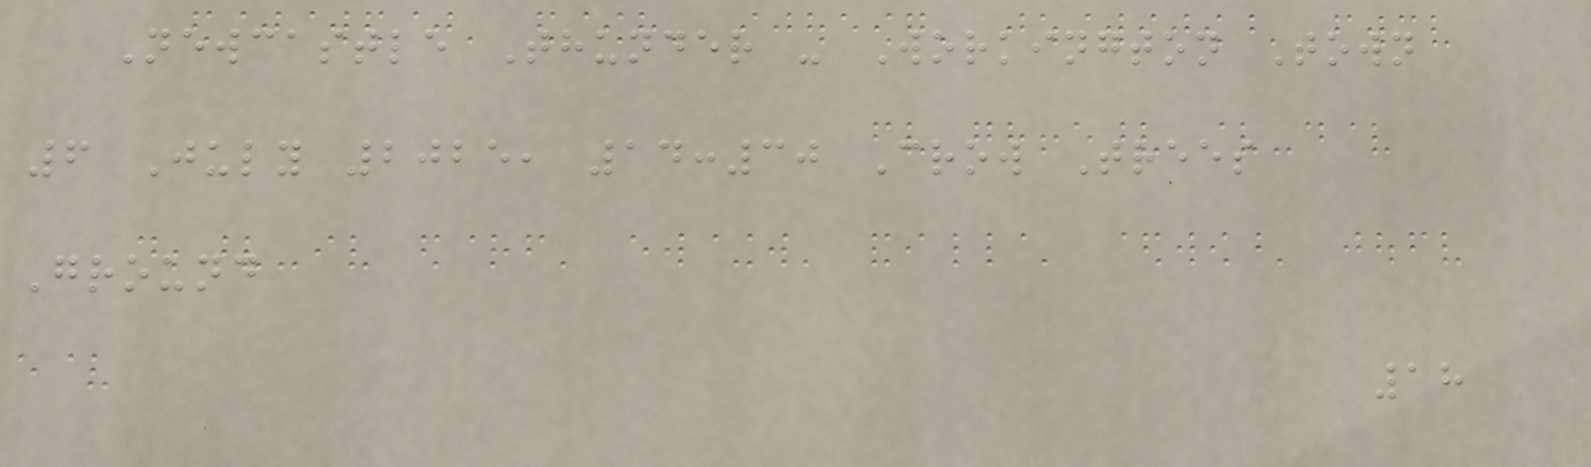Newcastle Thunder - Workington Town
6 July 2025, 14:30 Crow Trees
Ground
18
